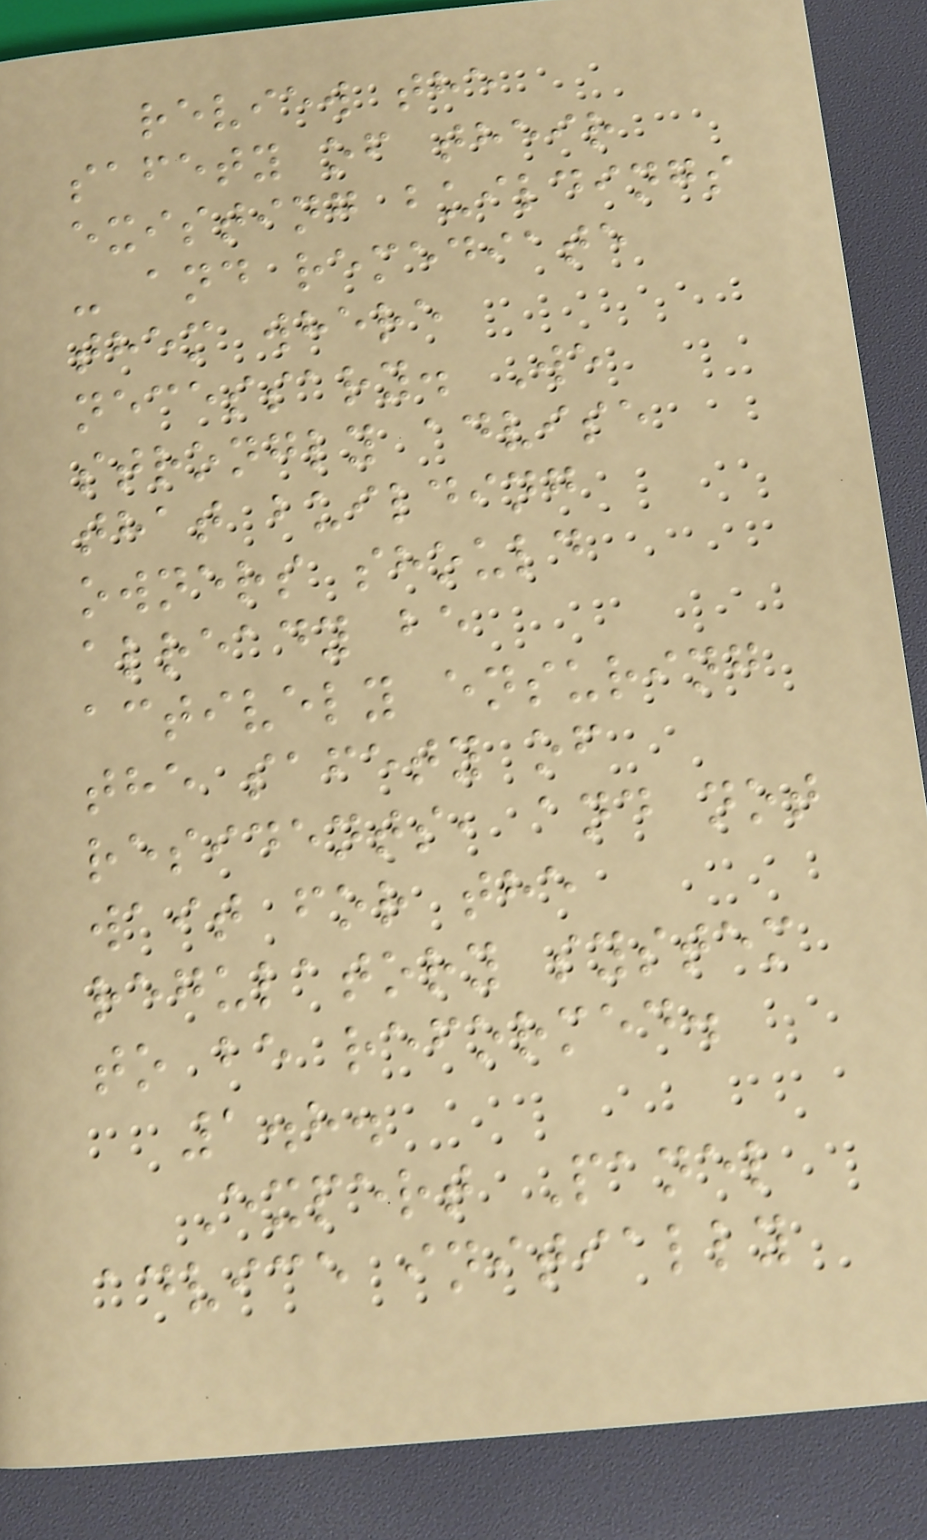review the
safety of their
existing buildings
- and remediate
them where
necessary. We
strongly advise
that building
owners should
already be
actively ensuring
the safety of
residents, and not
wait for the
regulatory system
to be reformed.
1.8.
Expert Panel
advice initially
